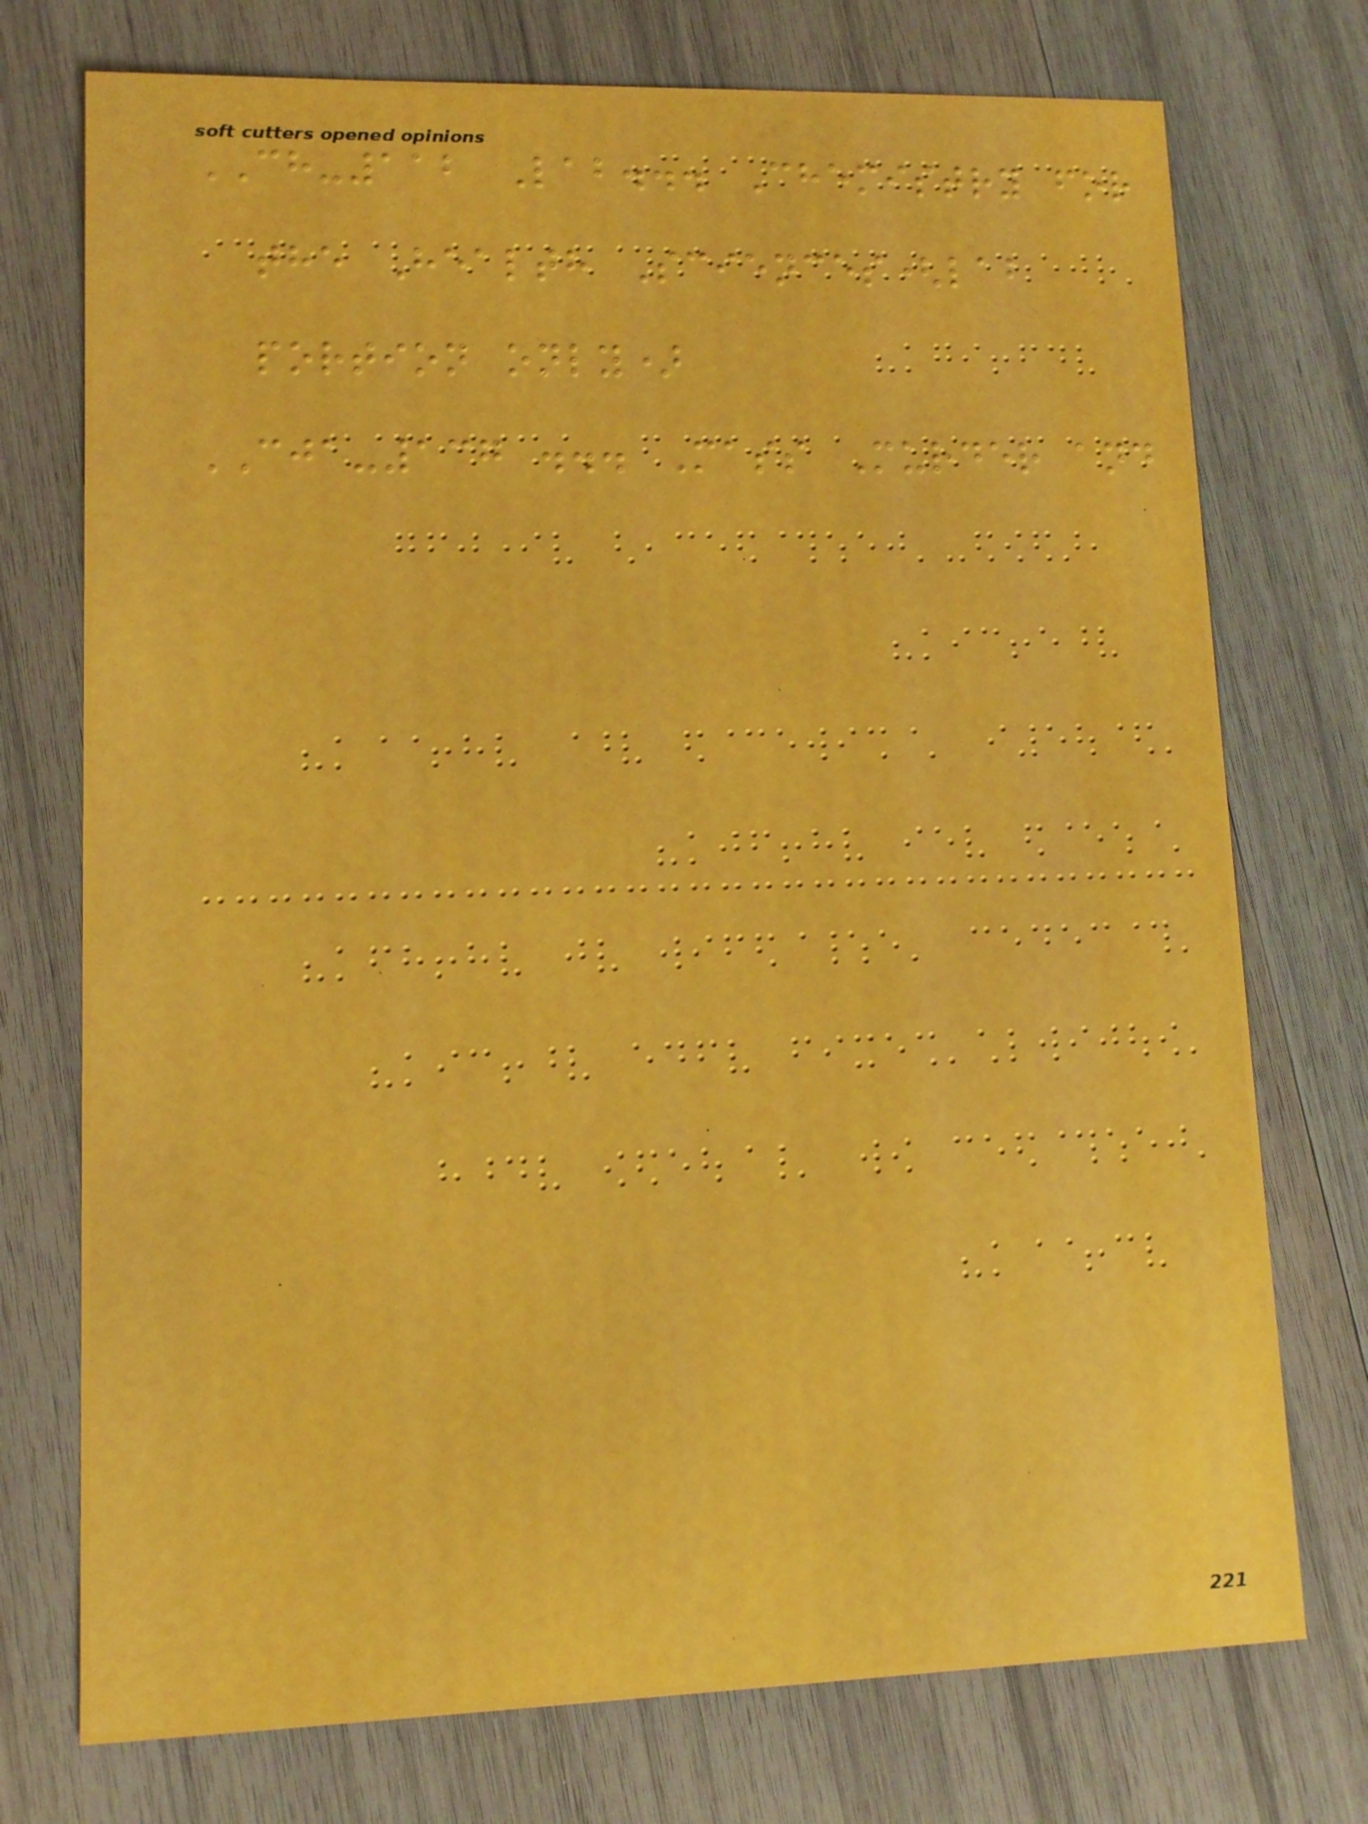CH-112 Lab... Chemistry for
the Health Sciences(lab
portion only)
CJA-137 ... Mass Murder and
